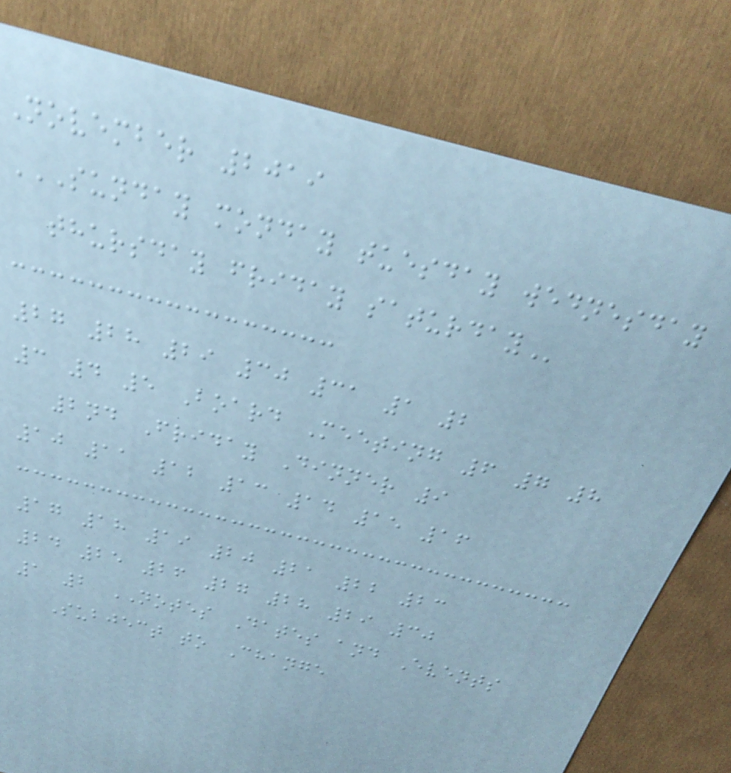November 2019
SUNDAY MONDAY TUESDAY WEDNESDAY
THURSDAY FRIDAY SATURDAY
27 28 29 30 31 1 2
3 4 5 Board Meeting 6 7 8
2nd Friday Dinner 9
10 11 12 13 14 15 16
17 18 19 20 21 22 23
24 25 26 27 28 29 30
1 2 NOTES Dates and Events
Subject to Change
